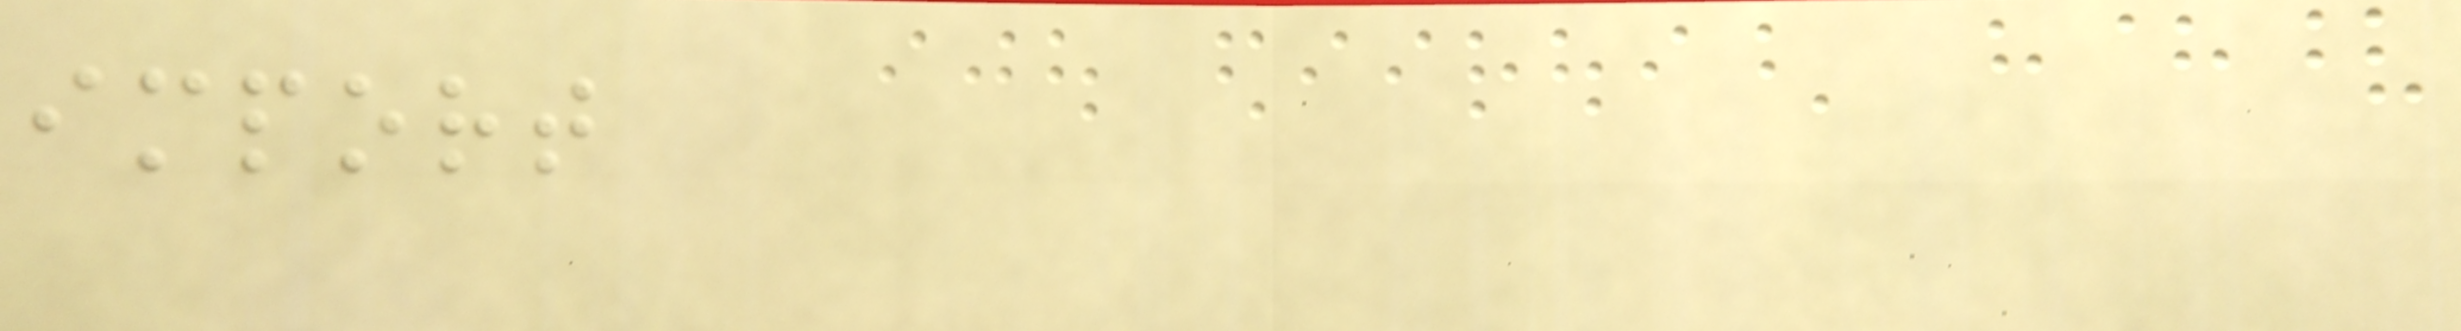import
